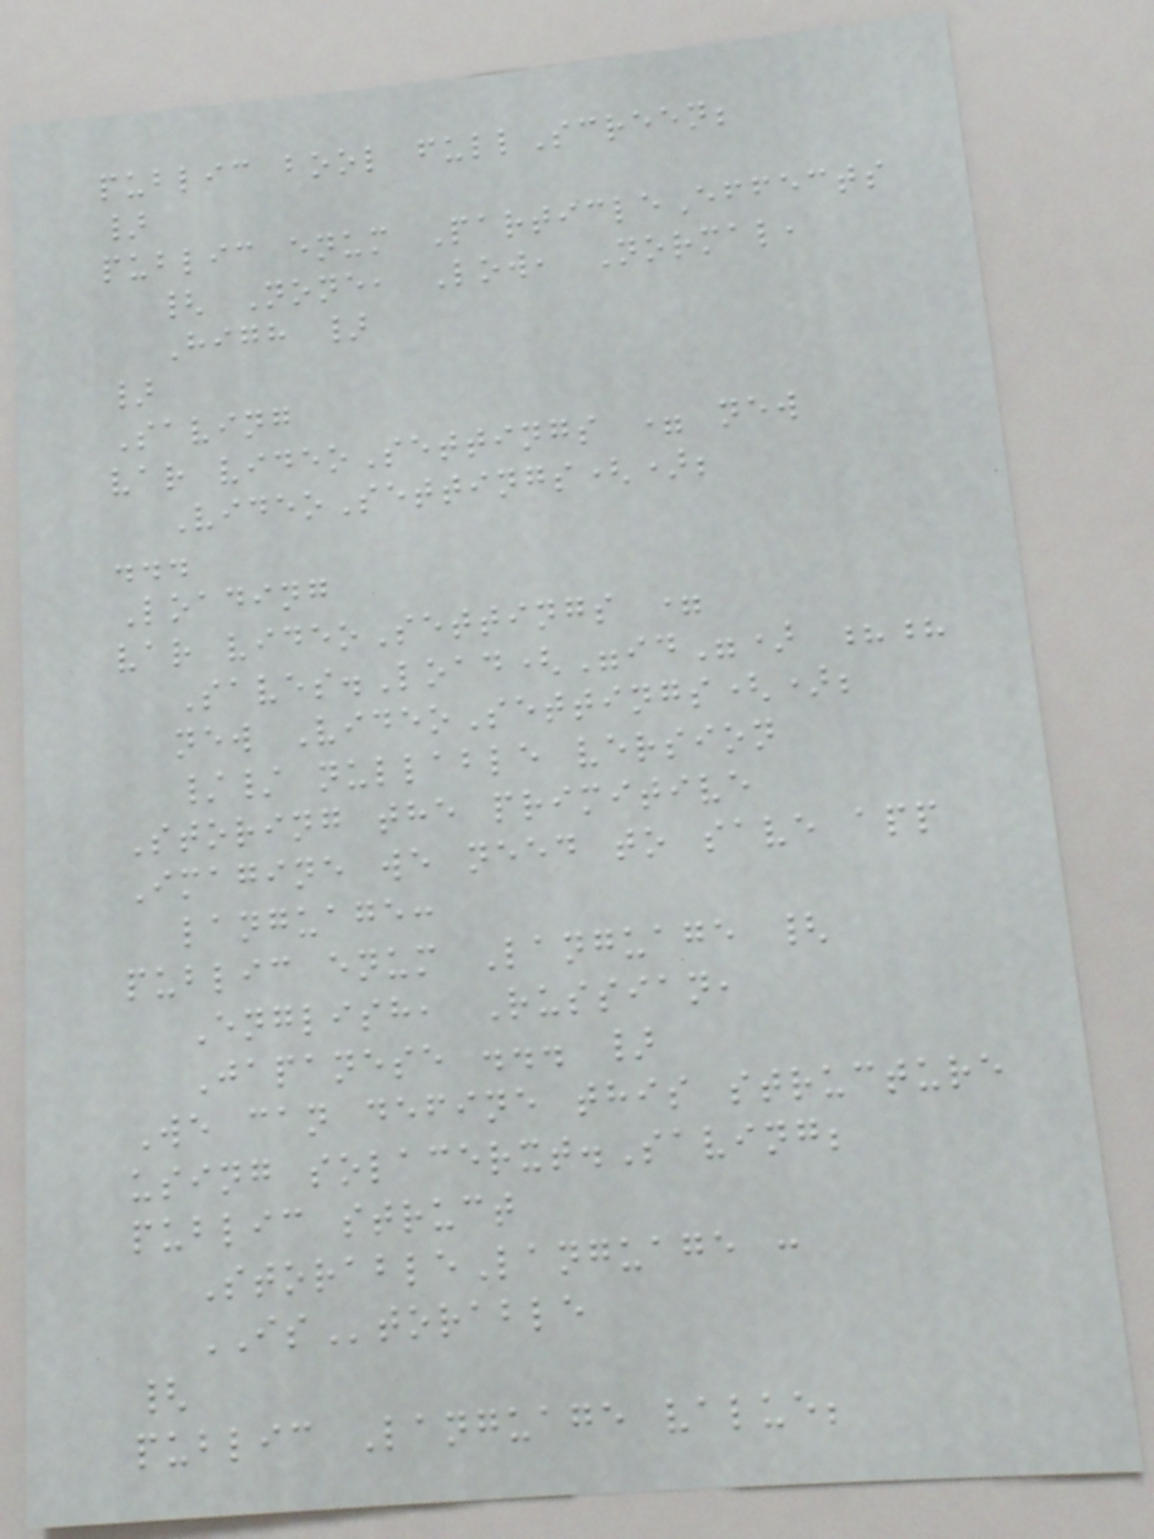public bool fullScreen;
}
public enum ParticleEffects
{ None, Low, Normal,
High }
}
Saving
var videoSettings = new
VideoSettings();
...
Loading
var videoSettings =
Saves.Load("id") ??
new VideoSettings();
// nullable version
Storing the primitive
Imagine we need to save app
language:
public enum Language {
English, Russian,
Japanese ... }
We can define this structure
using solacerxt.Saving;
public struct
StorableLanguage :
IStorable
{
public Language value;
